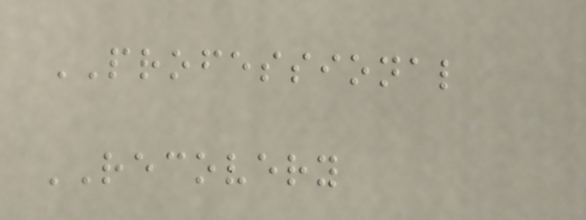PROFESSIONAL
RECOVERY
